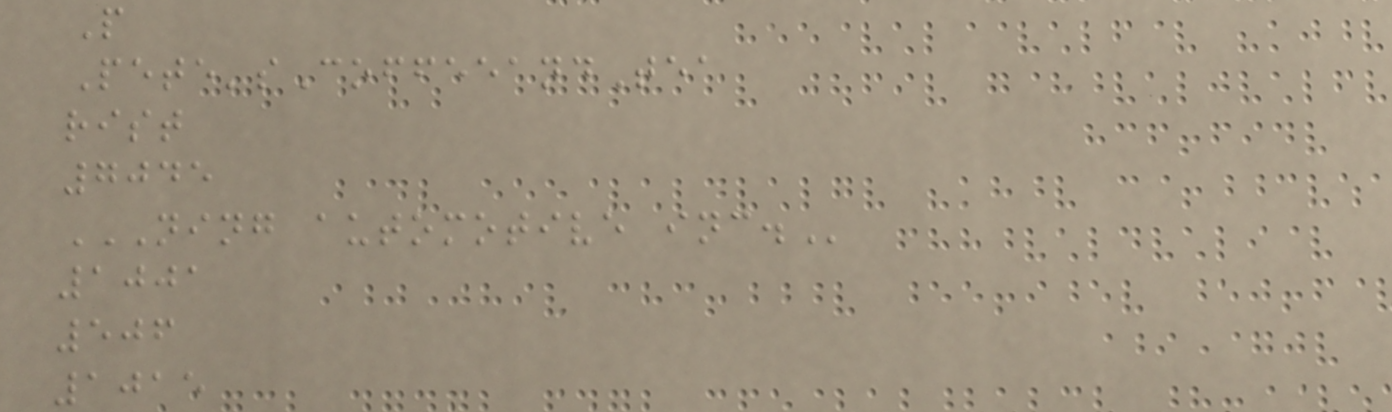P
Pete'sCoffeeandTea
rist
7045
NING AUTOMOTIVE INC.
1001
506
1015
